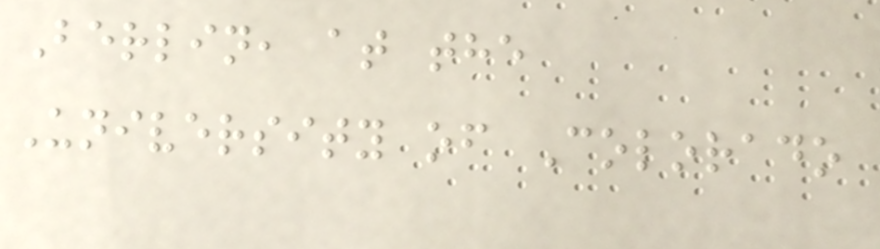Berlin, at the
University of Colorado
